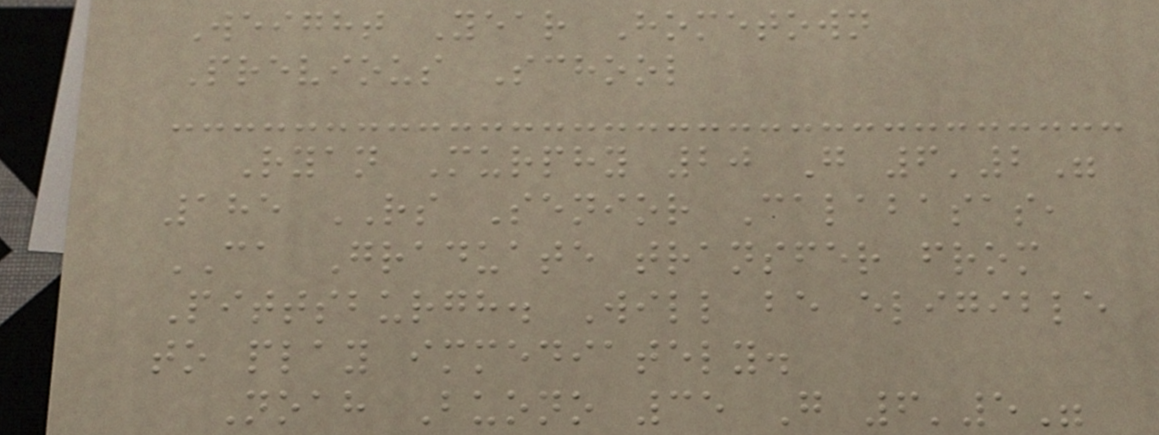Weight Year Hometown
Previous School
Ryan Murphy 20 G 6'2"
185 RS Senior Calabasas,
CA Graduate transfer from
Pittsburgh. Will be eligible
to play immediately.
Noah Buono 35 G 6'5"
